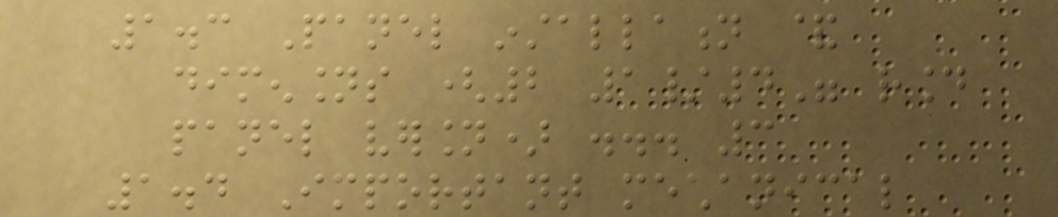1.3 Panel installation &
dimensions (2 1/4" round
panel version) ... 3
1.4 Important mechanical
